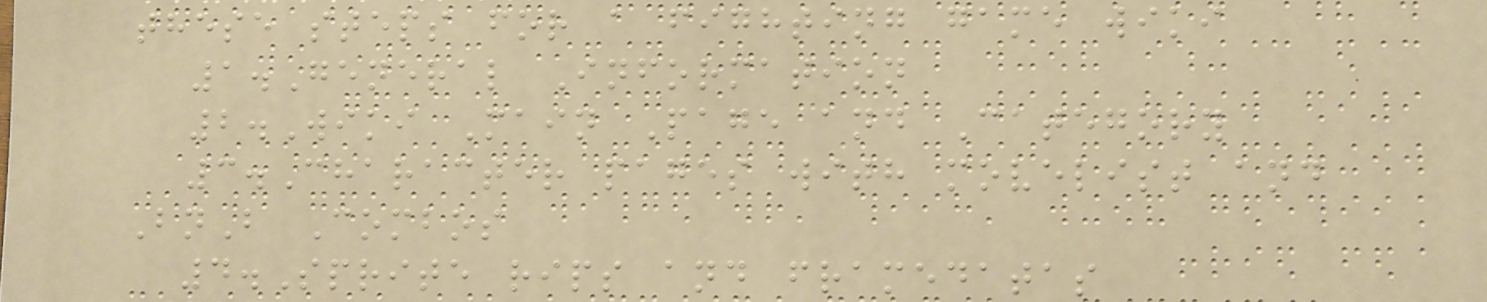these steps for a fighting game wiki
1.General Information
2.Wiki Main Page and Category
3.Character pages with movelist and
BnB Combos
4.Sprite rips and framedatas
